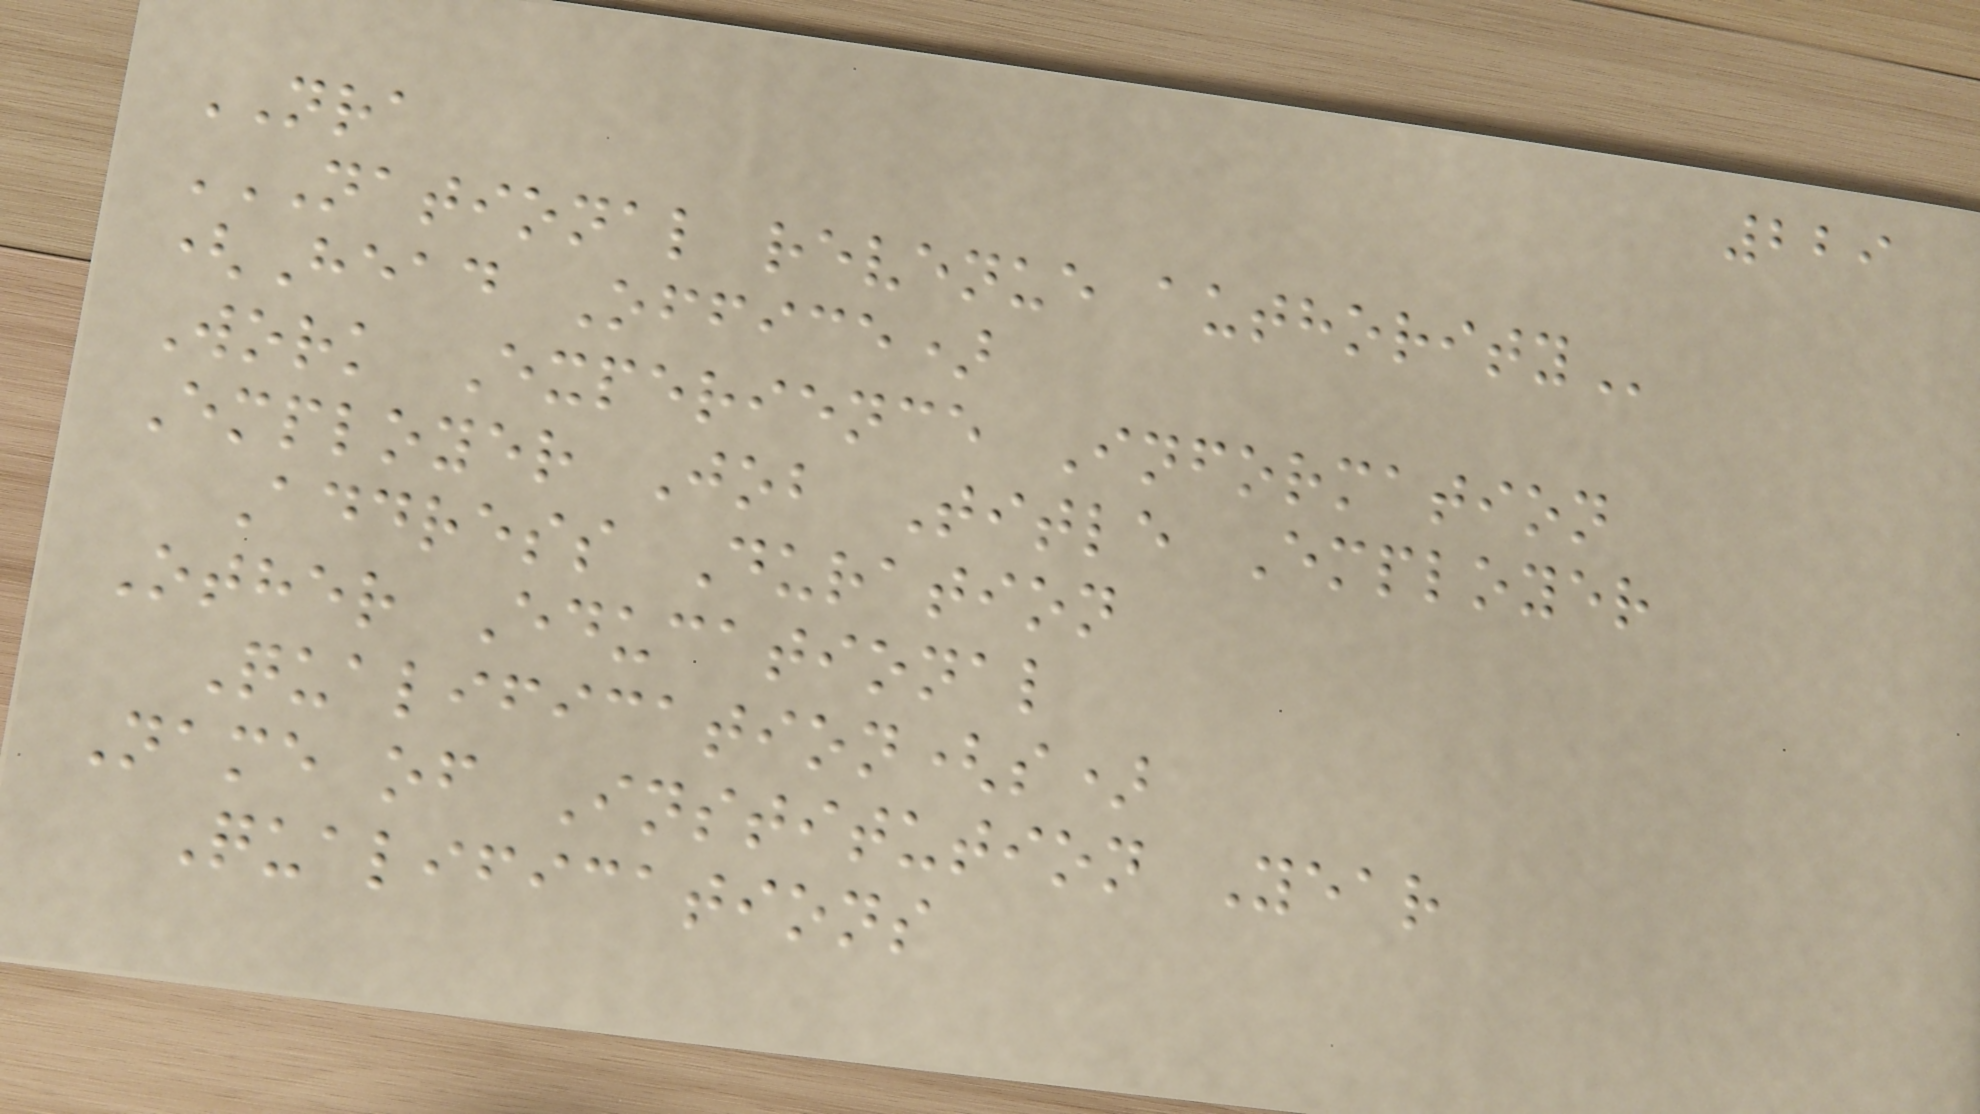229
NRA
NATIONAL REVENUE AUTHORITY
(Head Office)
Work Experience Information
Employer Job Title Employer
Address Duration
Other Educational
Qualification(s)
Name of Institution Year
Qualifications
